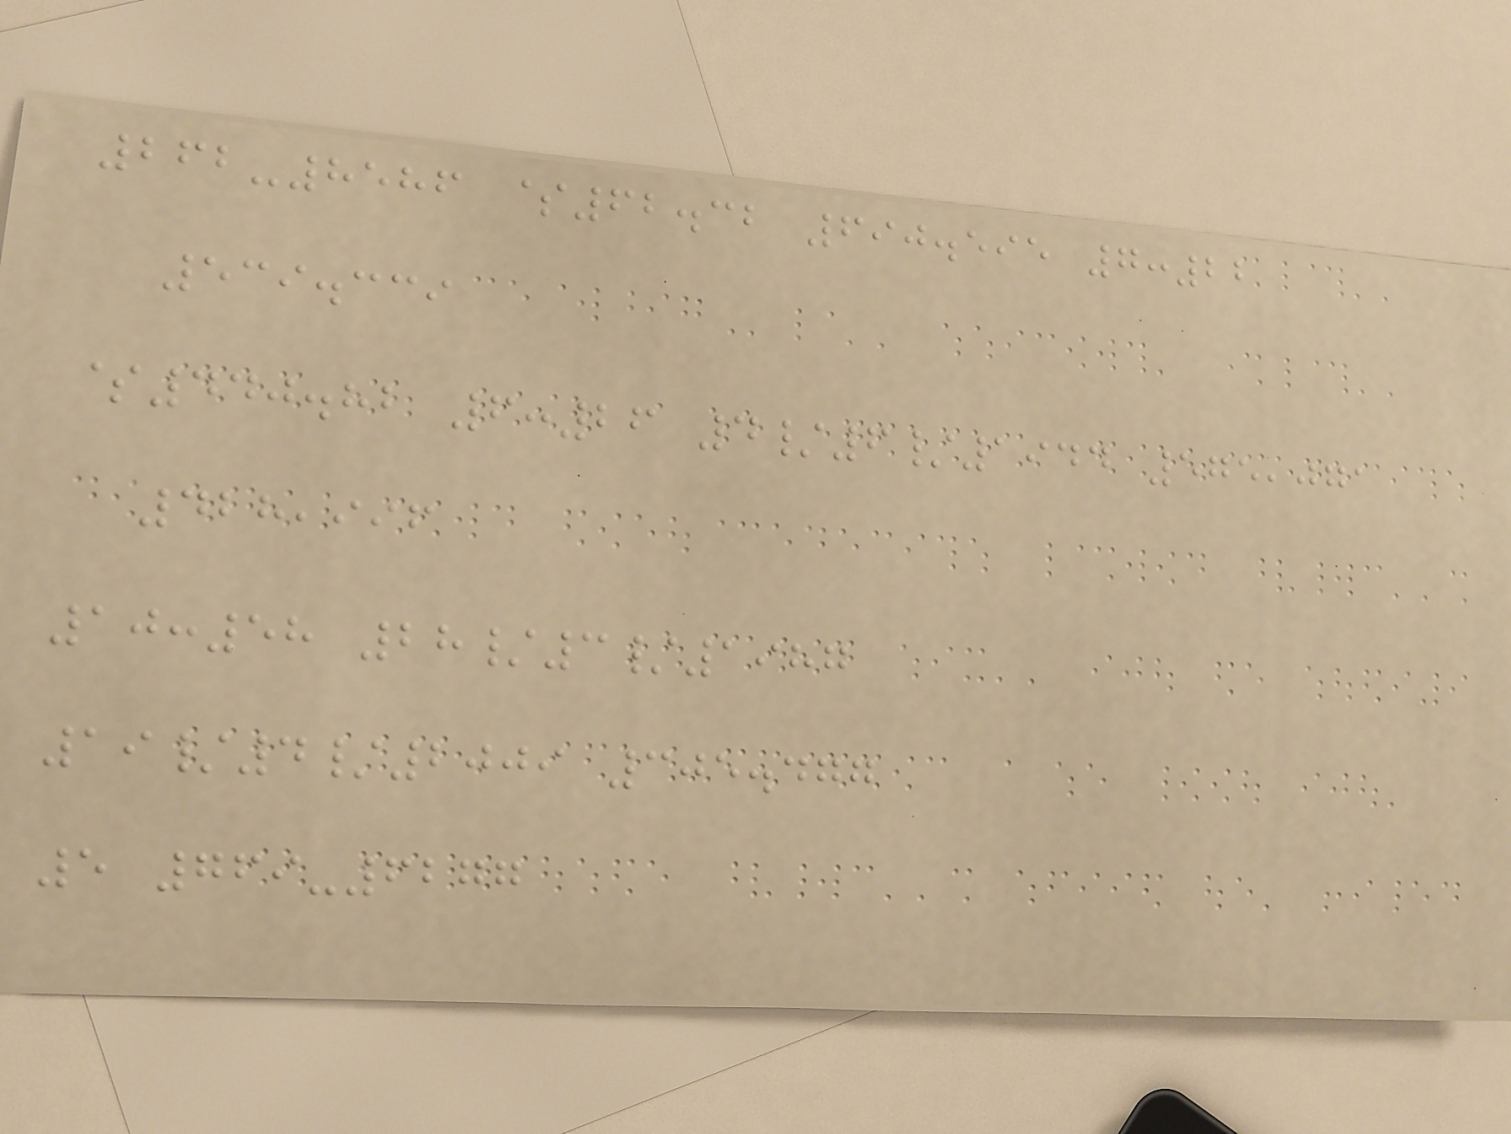262-8586 $62.32 690.595 7:22
539.339
$440.82 6:26 4/6/1944 575,071
428,996
10:58 28/3/1987
19/4/2009 305.477
5 769-6277
